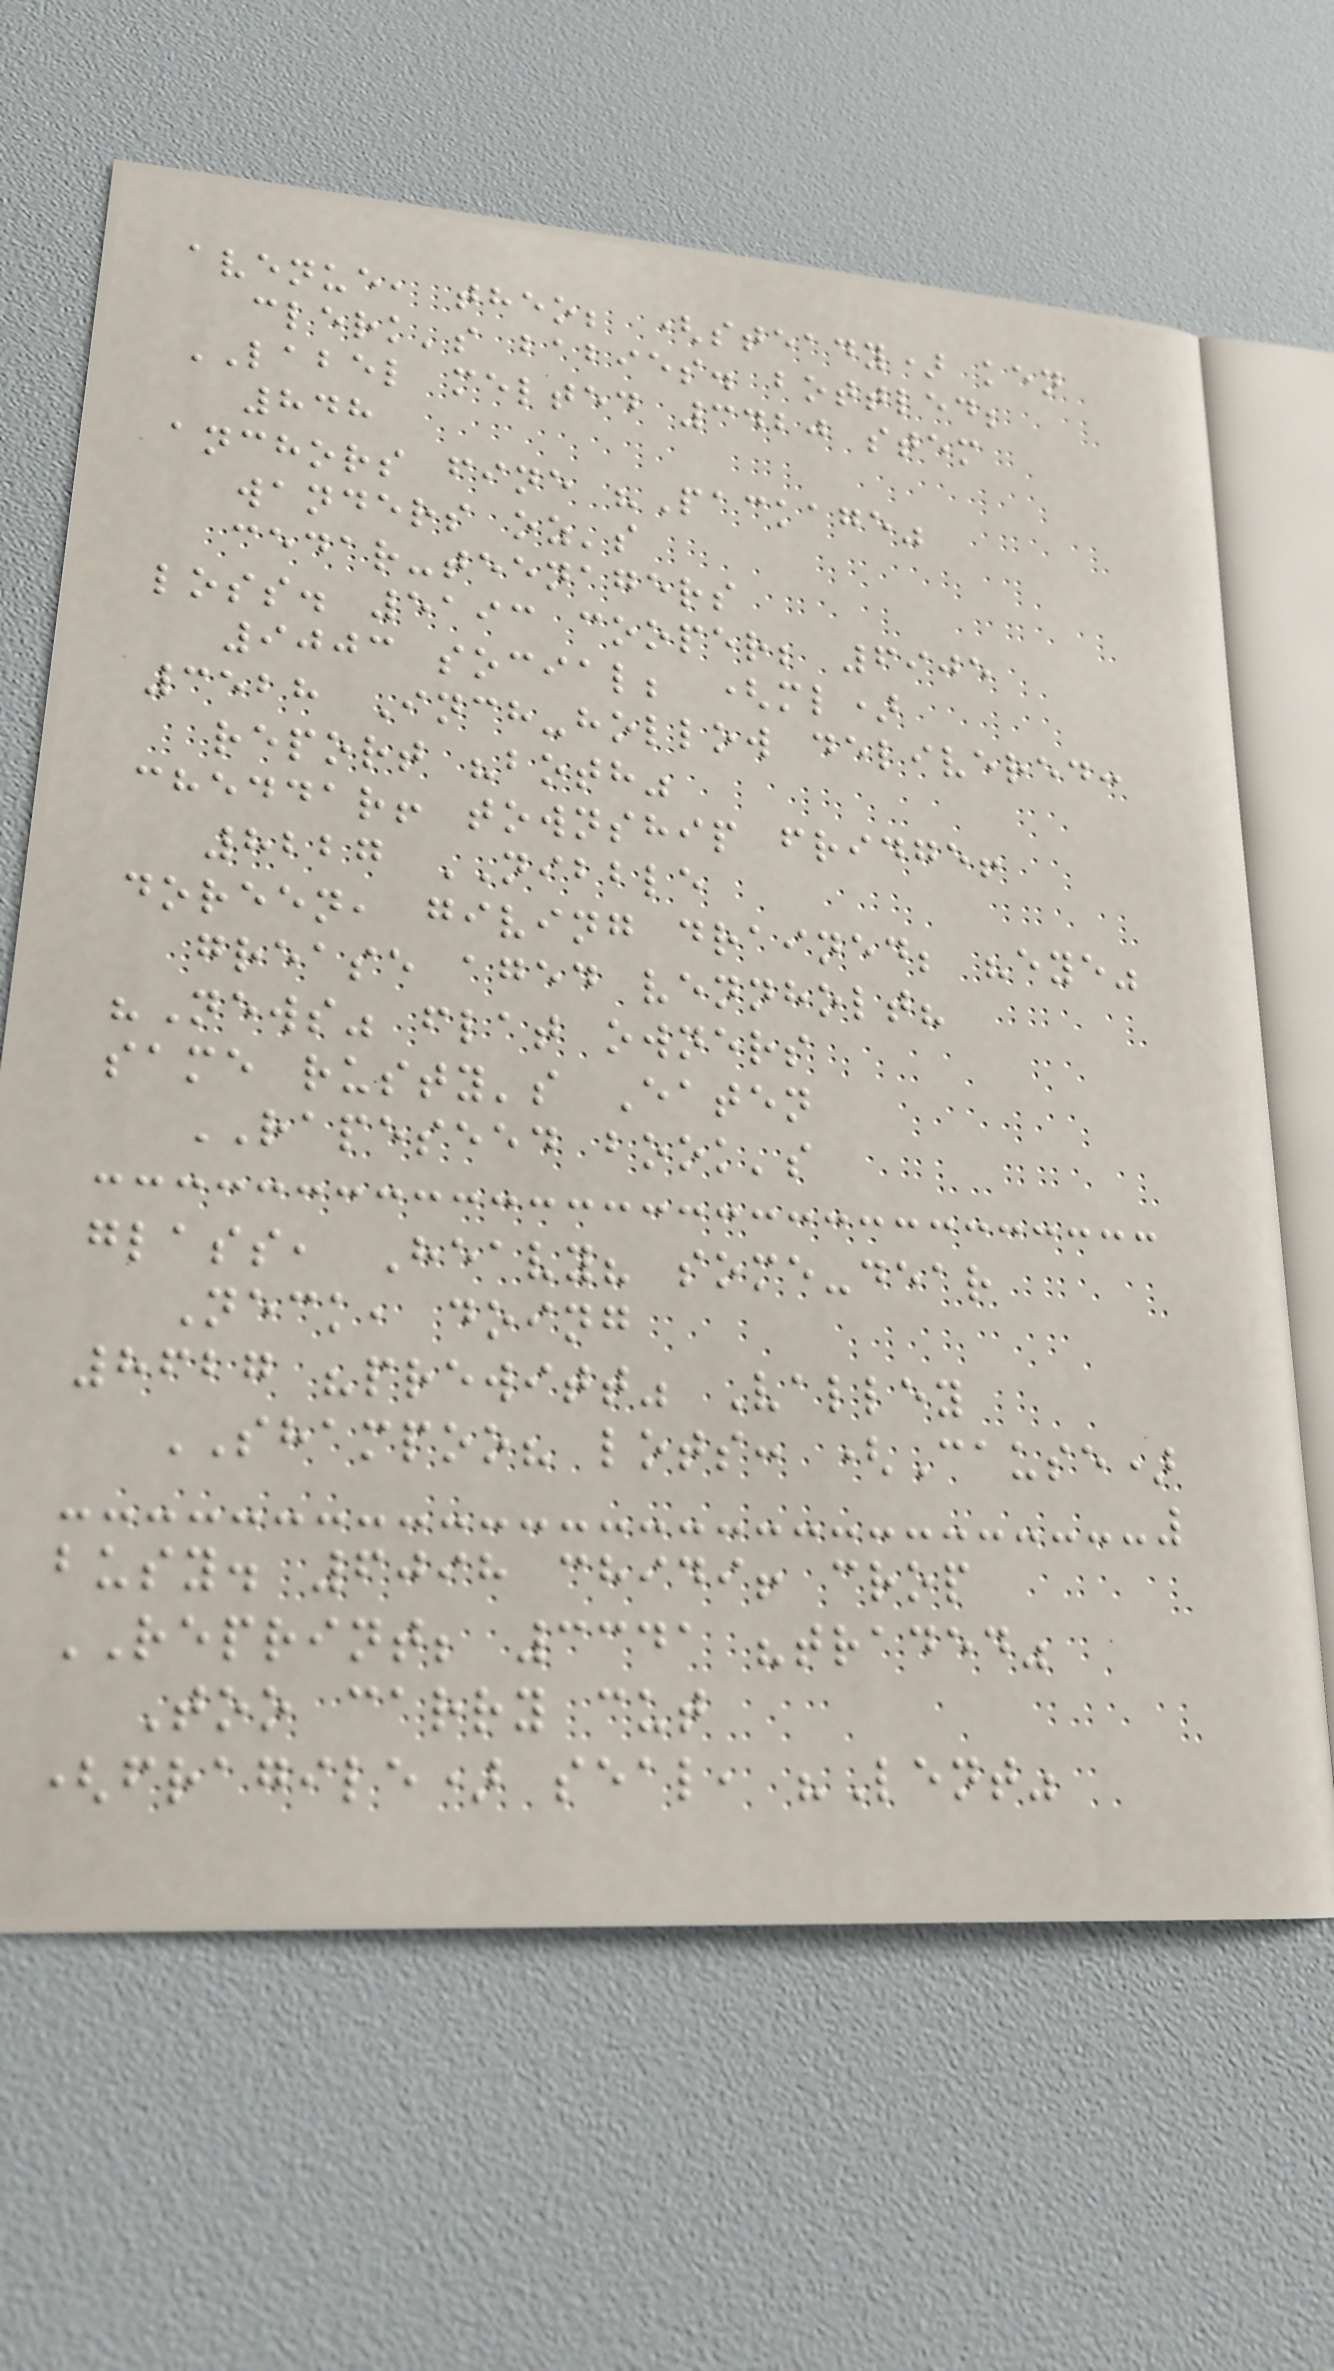avenue, theo; (steady) ken
clerk's babies. bottled;
LABEL melted 3420 stem
848
anchors fine "Package"
wanders oz's
cedar-teenagers
loss. 5193 cooper; 6905
9003 social; (ml)
3528 Inch-hollow delivered:
report "both"
cheddar! township fridge!
8227 NIBBLE
doreen, giving drained; "eye"
grease aged vennholt?
"News" flat owners
same rusty's Eaten
RAPESEED book's
glass, Heavy? some-dear
Neck, doing
8627 "prewitt" Valley
SHAMPOO? lots: (Cause)
busy. 6098 chidi! crop
REPRINT; 3341 "traded"
Too carry cut
(fragile) seal, "Lent"
